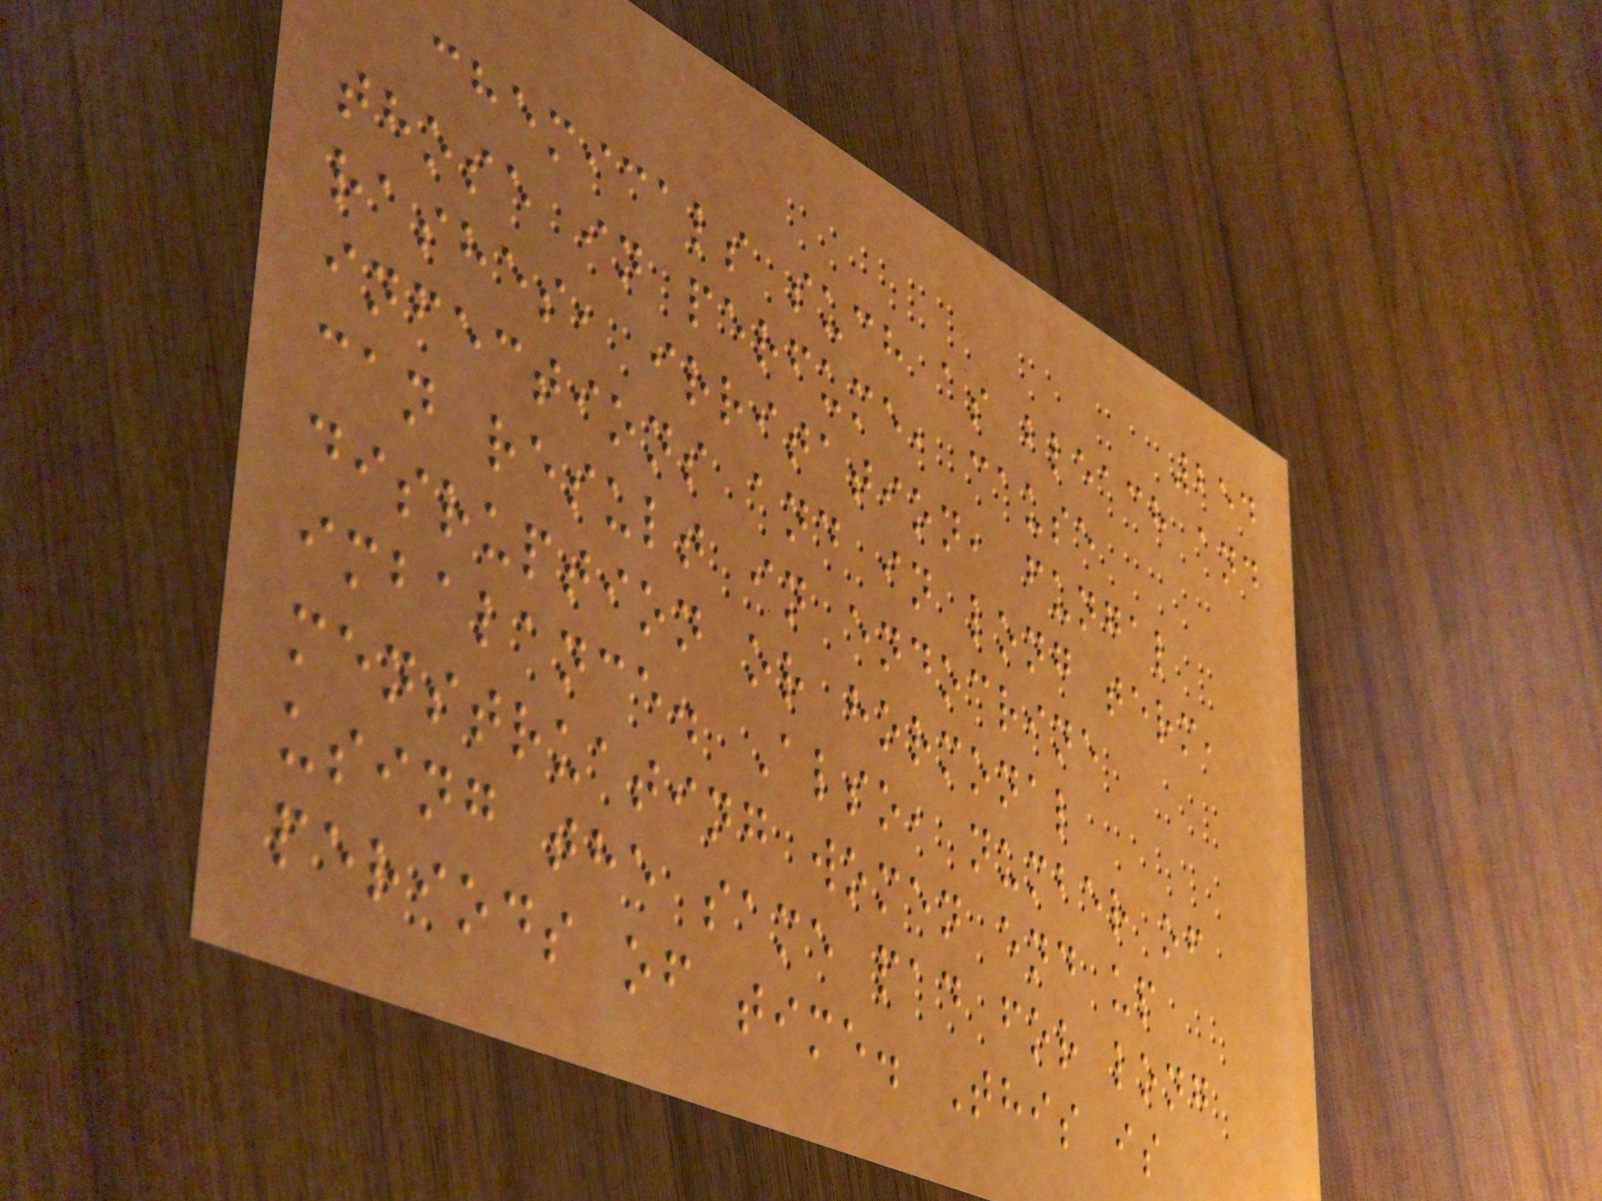254
chemicals such as bleach and
those in perfume, cause
rashes, irritation, fungal
infections and in long term,
can result in endocrine
disruption or hormonal
imbalance. Also, number of
menstruating women end up
using the same pad for long
periods of time. This is
